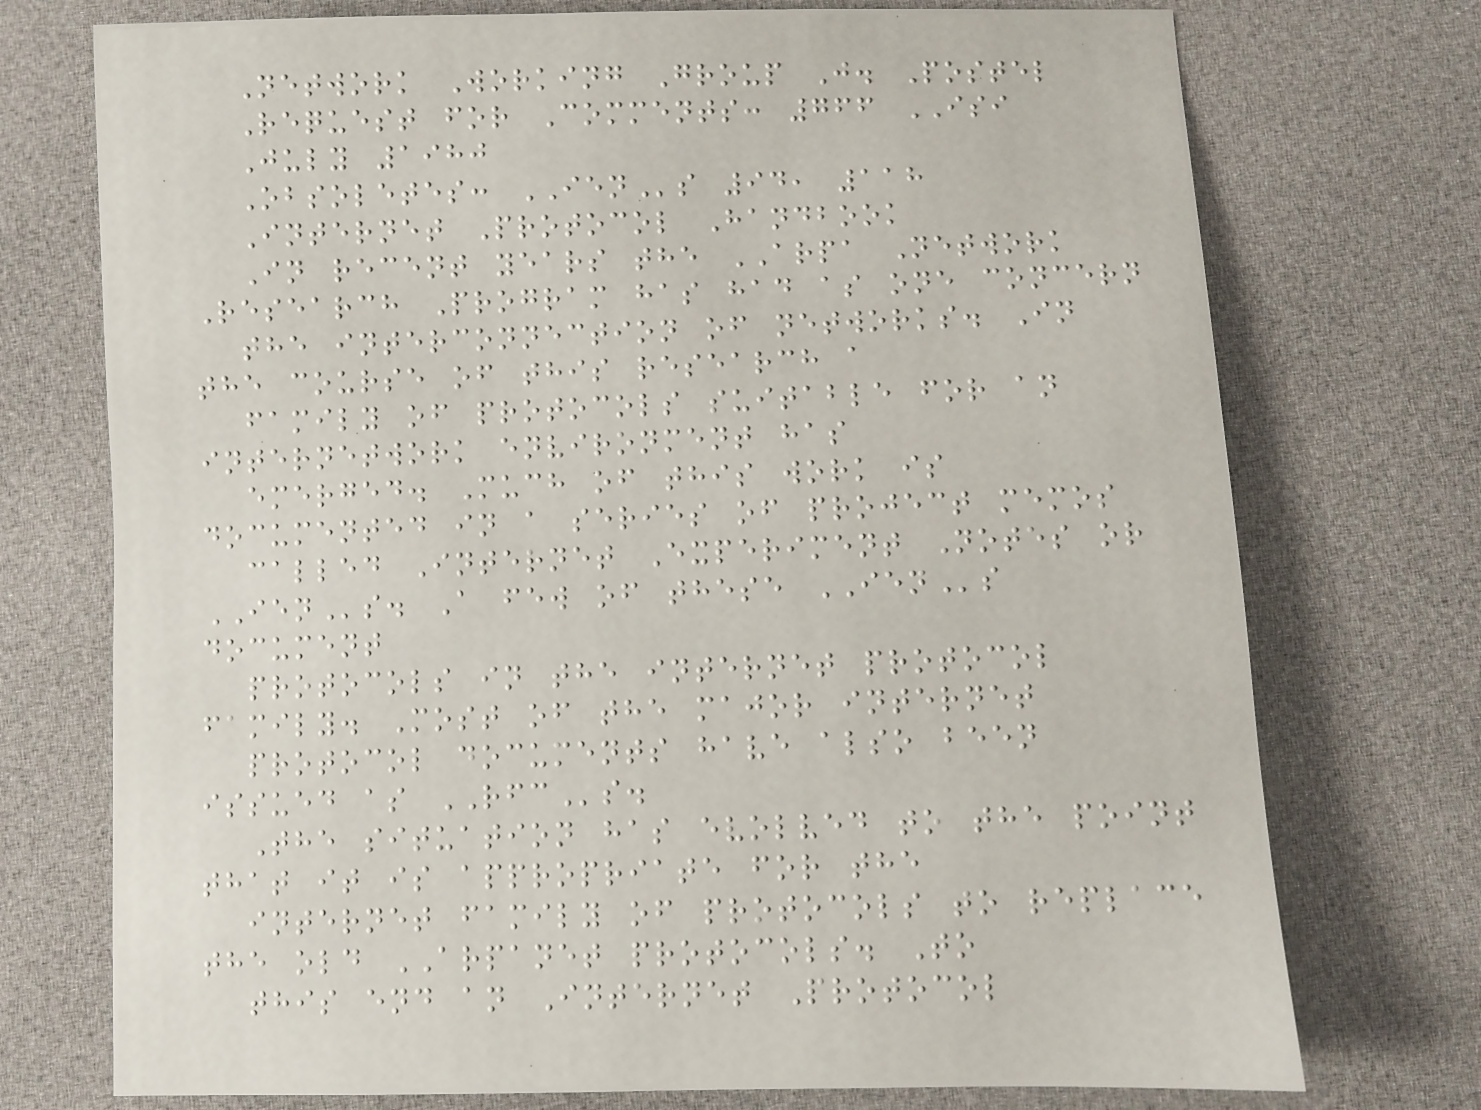Network Working Group J. Postel
Request for Comments: 766 ISI
July 1980
Obsoletes: IENs 94, 118
Internet Protocol Handbook
In recent years the ARPA Network
Research Program has had as one concern
the interconnection of networks. In
the course of this research a
family of protocols suitable for an
internetwork environment has
emerged. Much of this work is
documented in a series of project memos
called Internet Experiment Notes or
IENs. A few of these IENs
document
protocols in the internet protocol
family. Most of the major internet
protocol documents have also been
issued as RFCs.
The situation has evolved to the point
that it is appropriate for the
internet family of protocols to replace
the old ARPANET protocols. To
this end an Internet Protocol
